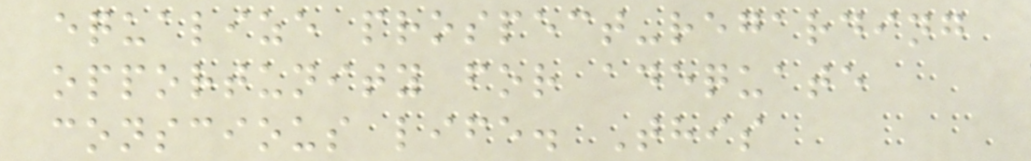equalize prospect-regarding
opportunity for adequate
conscious life. This
